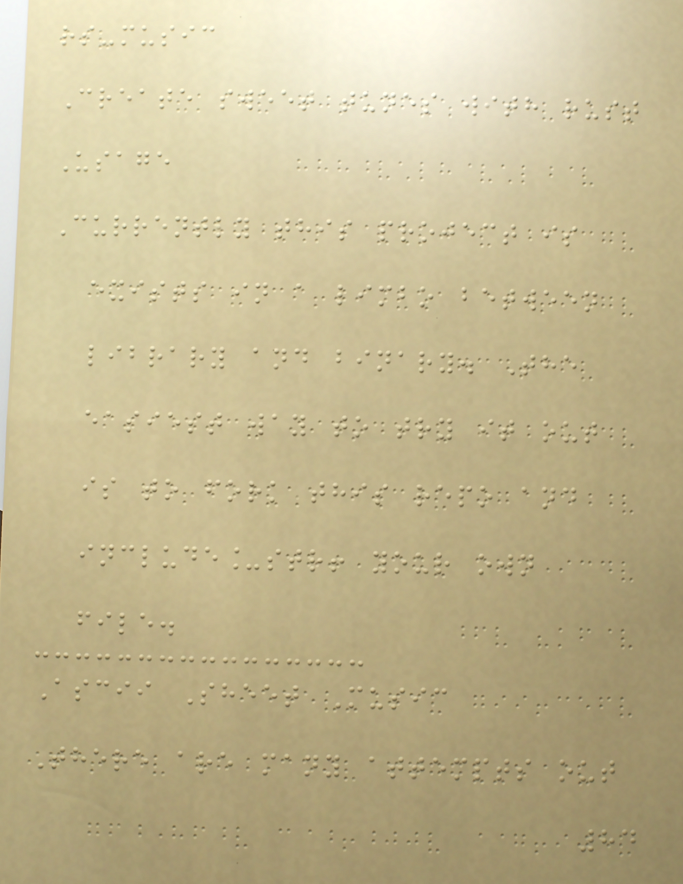rs-music
Create sweet tunes with rust
Usage
Currently this project is
exists in a limbo between
library and binary. The
easiest way to try it out
is to fork this repo and
include_str! your own
file.
Ascii Sheet Music
There are many attempts out
84
